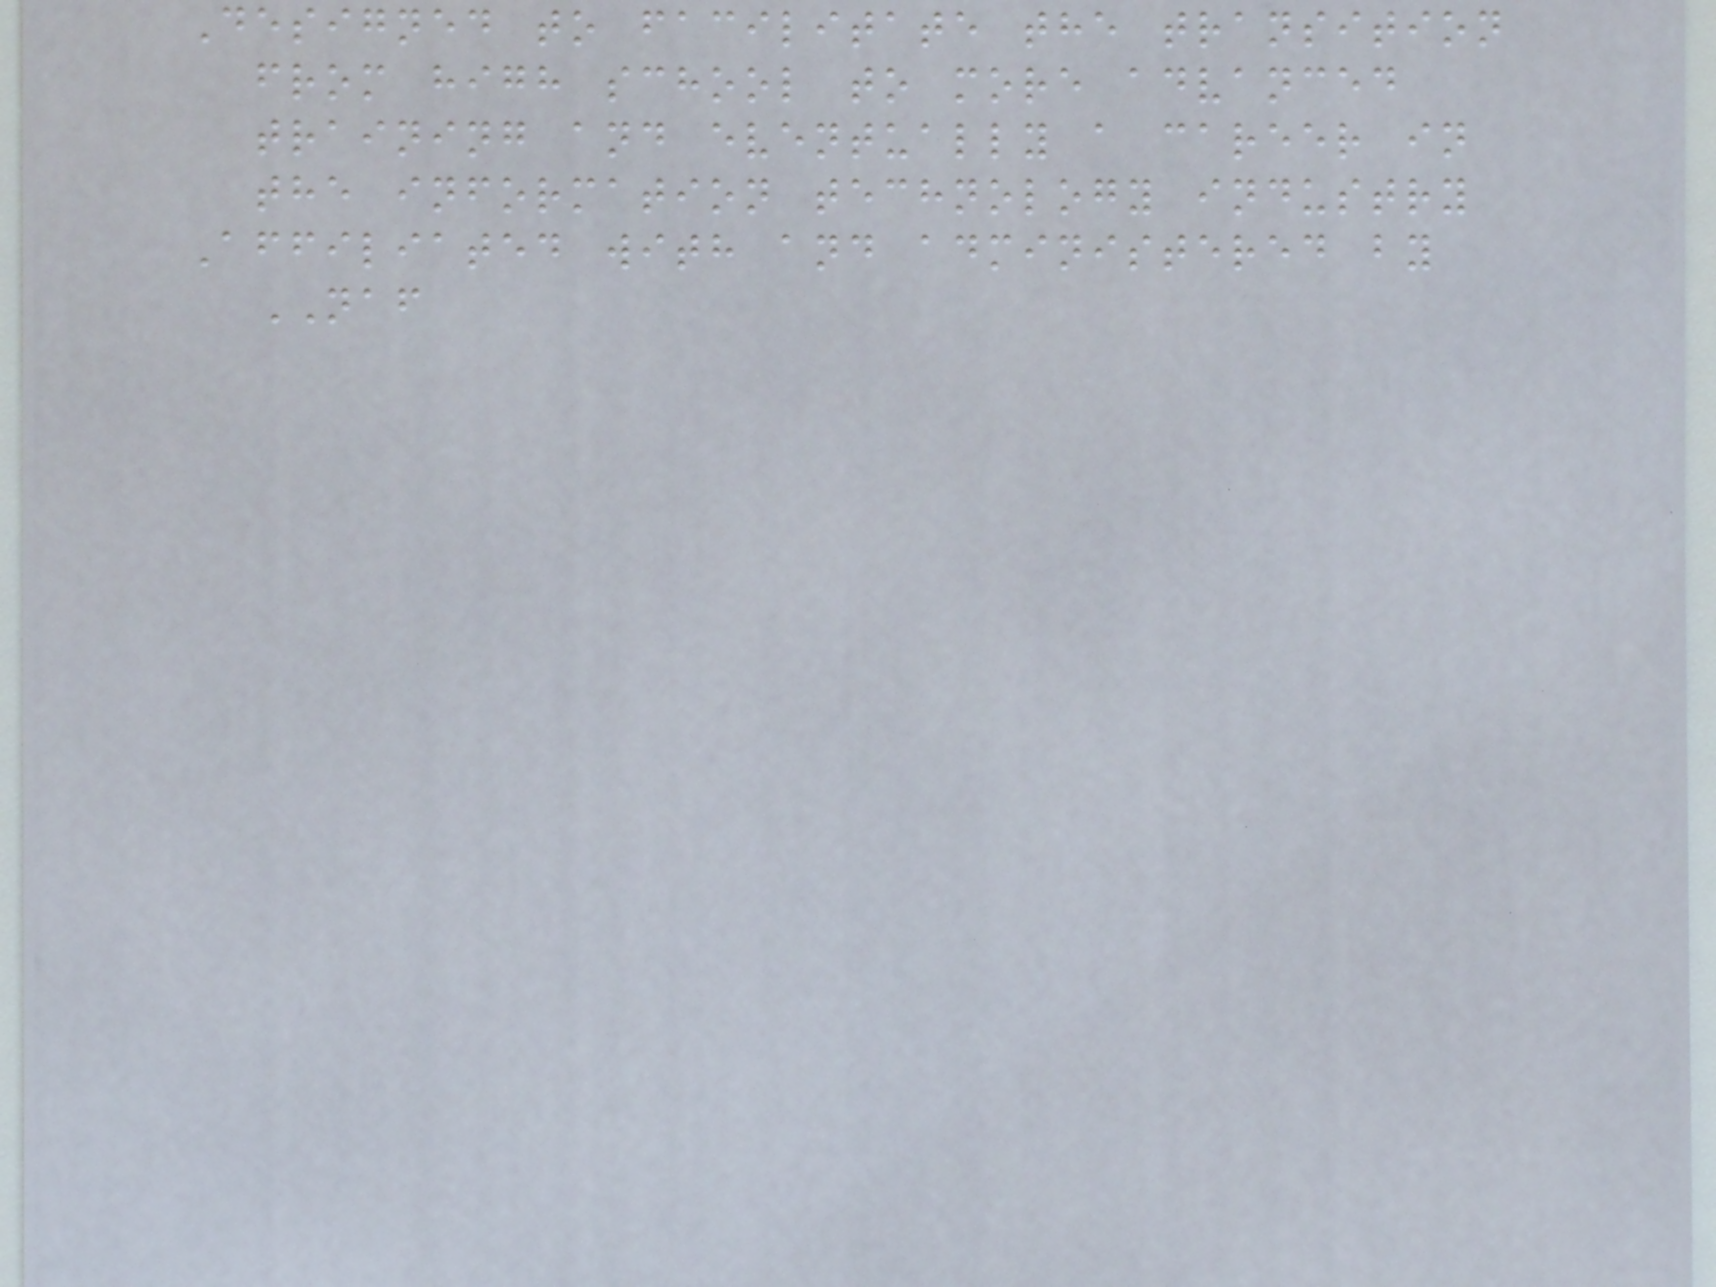Designed to facilitate the transition
from high school to more advanced
training and eventually a career in
the information technology industry
Affiliated with and administered by
NAF
